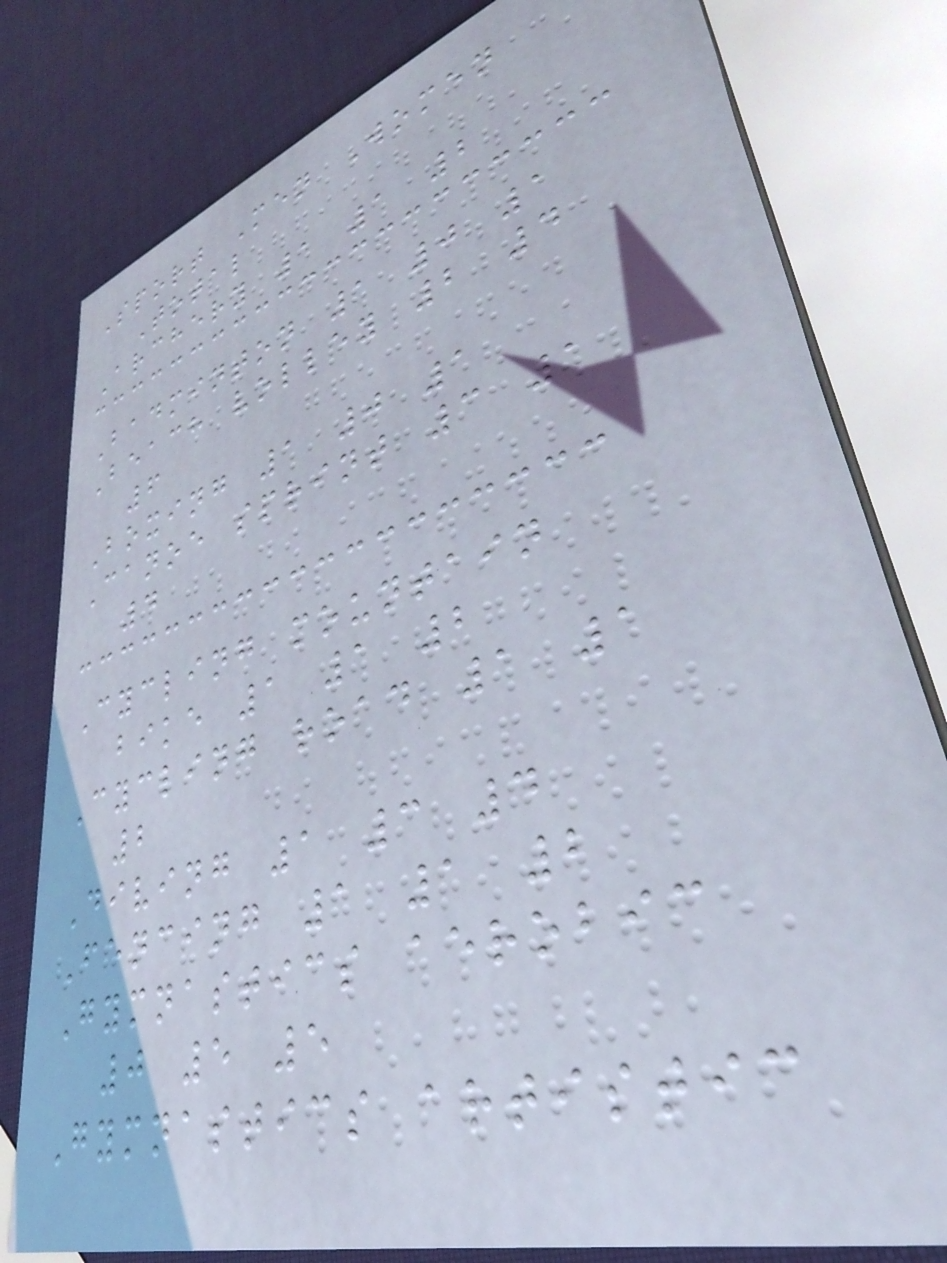Sport Men Women
Total
Archery 1 1 2
Badminton 1 0 1
Beach volley 2 4
6
Boxing 1 0 1
Canoe sprint 3 1
4
Cycling mountain
bike 1 1 2
Cycling road 1 1
2
Diving 1 3 4
Fencing 1 1 2
Gymnastics aerobic
0 5 5
Gymnastics artistic
